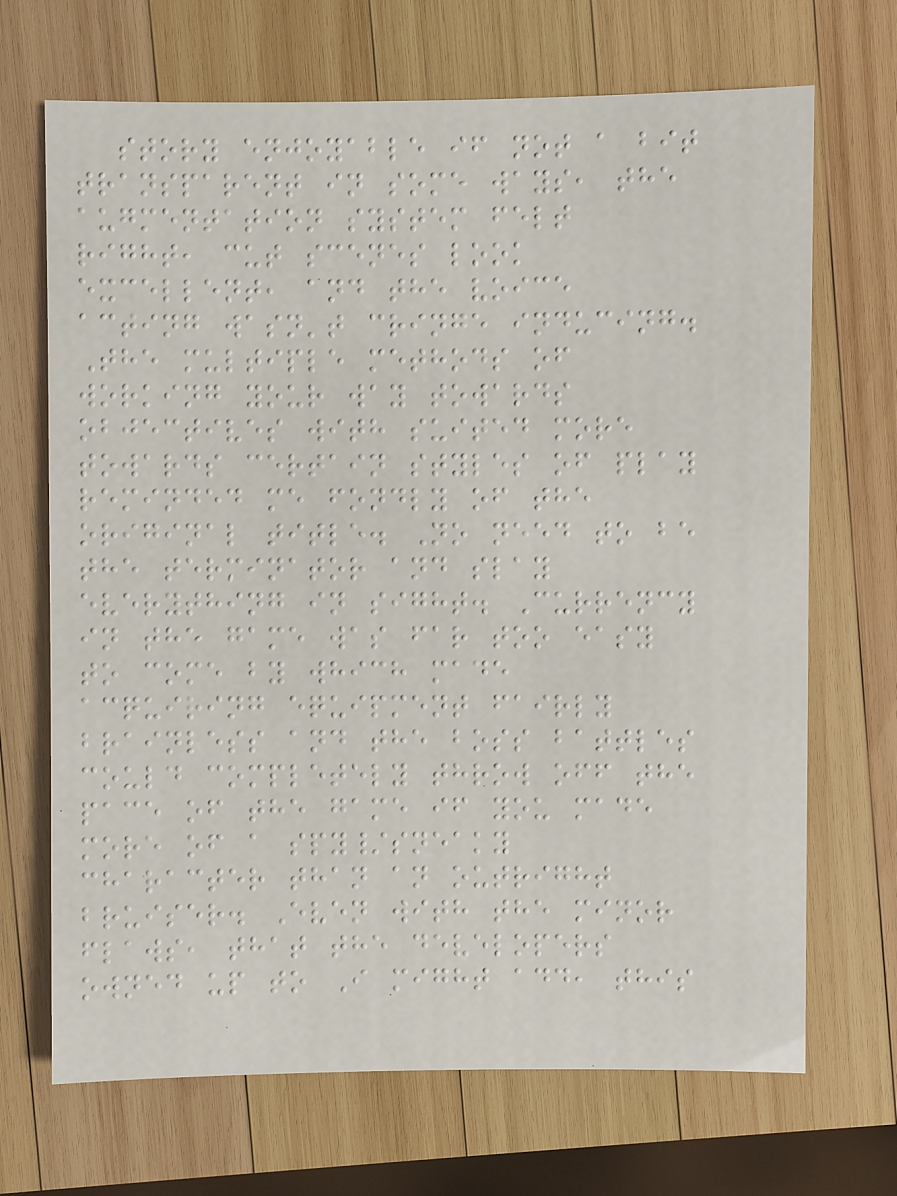story enjoyable if not a bit
transparent in some ways, the
augmentation system felt
right, cut scenes look
excellent, and the voice
acting wasn't cringe inducing.
The multiple methods of
working your way towards
objectives with suited more
towards certain styles of play
reminded me fondly of the
original title. No need to be
the terminator and slay
everything in sight. Currency
in the game was far too easy
to come by which made
acquiring equipment fairly
brainless and the boss battles
could completely throw off the
pace of the game if you made
more of a spy/sneaky
character than an outright
bruiser. Even with the minor
flaws, that the developers
owned up to I might add, this
